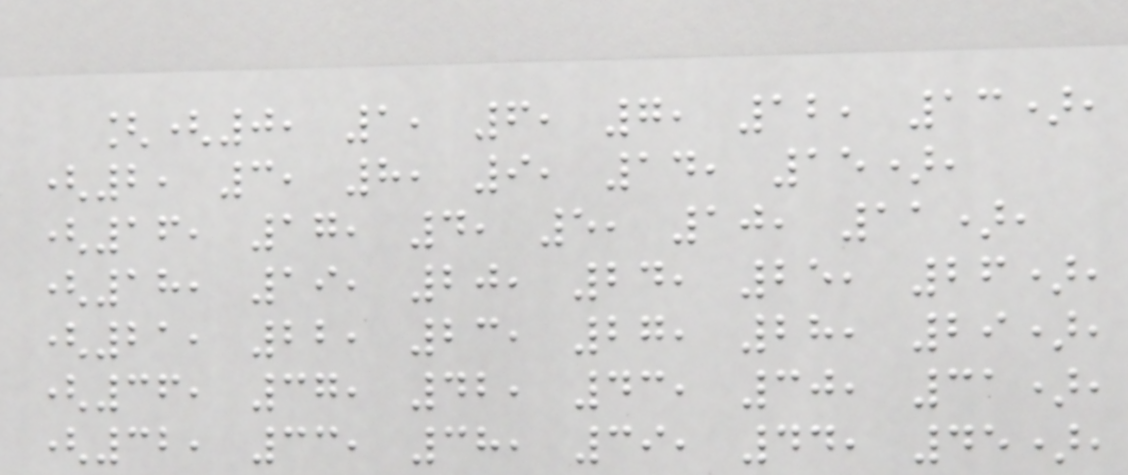[(0, 1, 6, 7, 12, 13),
(2, 3, 8, 9, 14, 15),
(16, 17, 4, 5, 10, 11),
(18, 19, 20, 24, 25, 26),
(21, 22, 23, 27, 28, 29),
(36, 37, 42, 43, 30, 31),
(32, 33, 38, 39, 44, 45),
